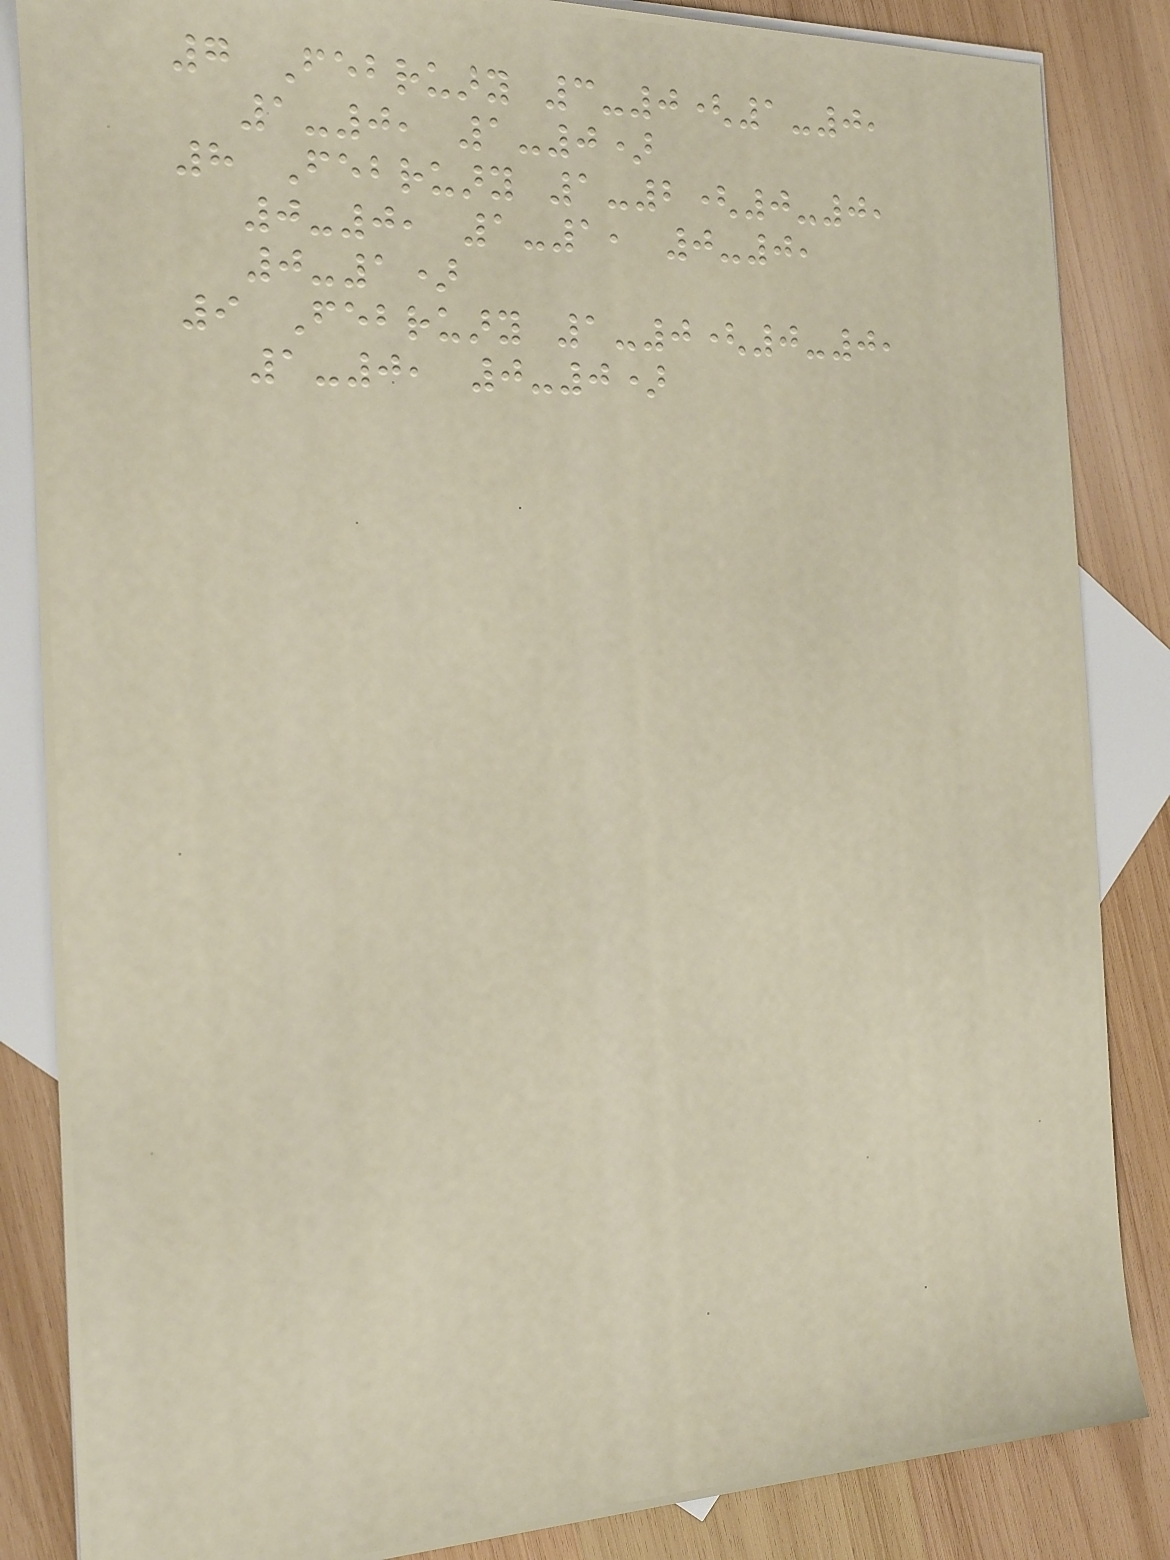7 February 3-0(1-0,
1-0, 1-0)
8 February 1-2(0-0,
0-0, 1-1, 0-0,
0-1)
9 February 1-0(0-0,
1-0, 0-0)
